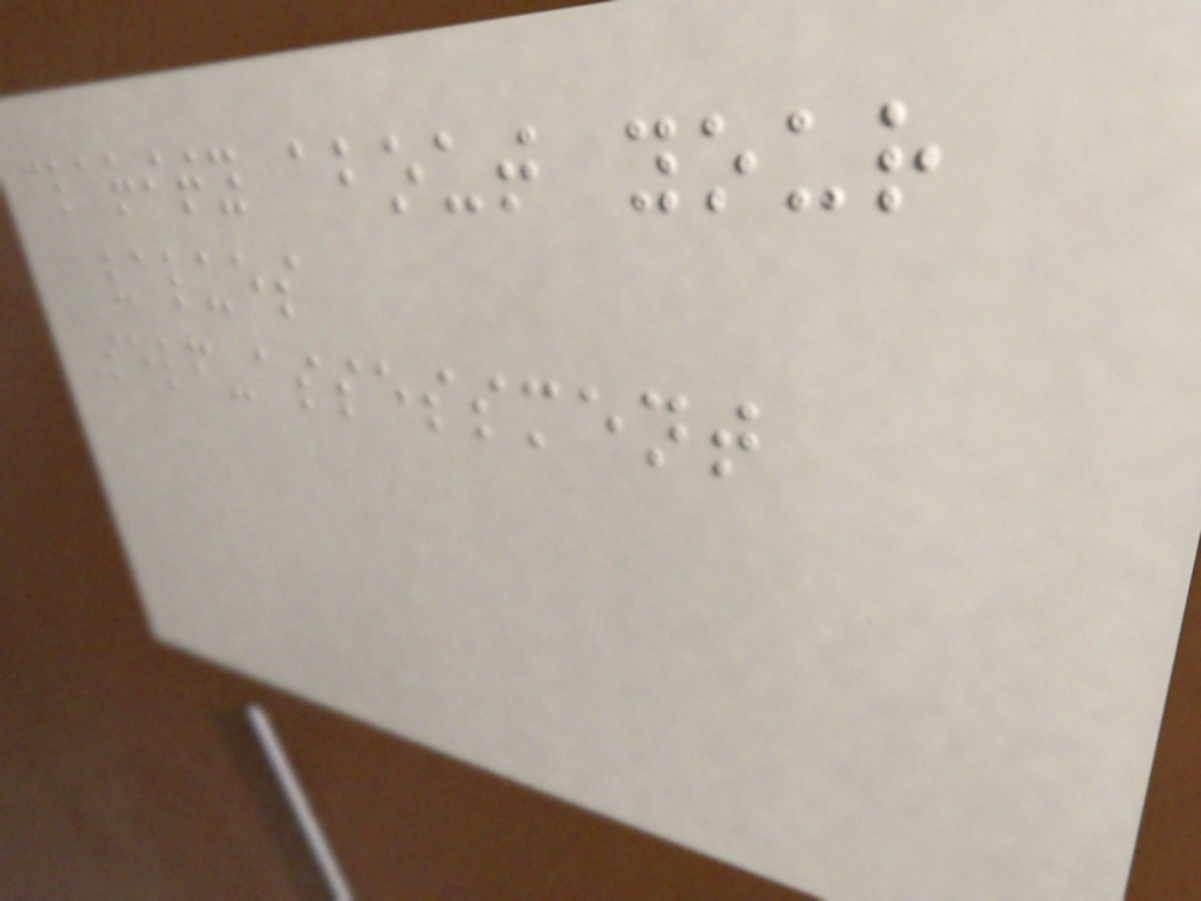clarity about your
values
Self-assessment
